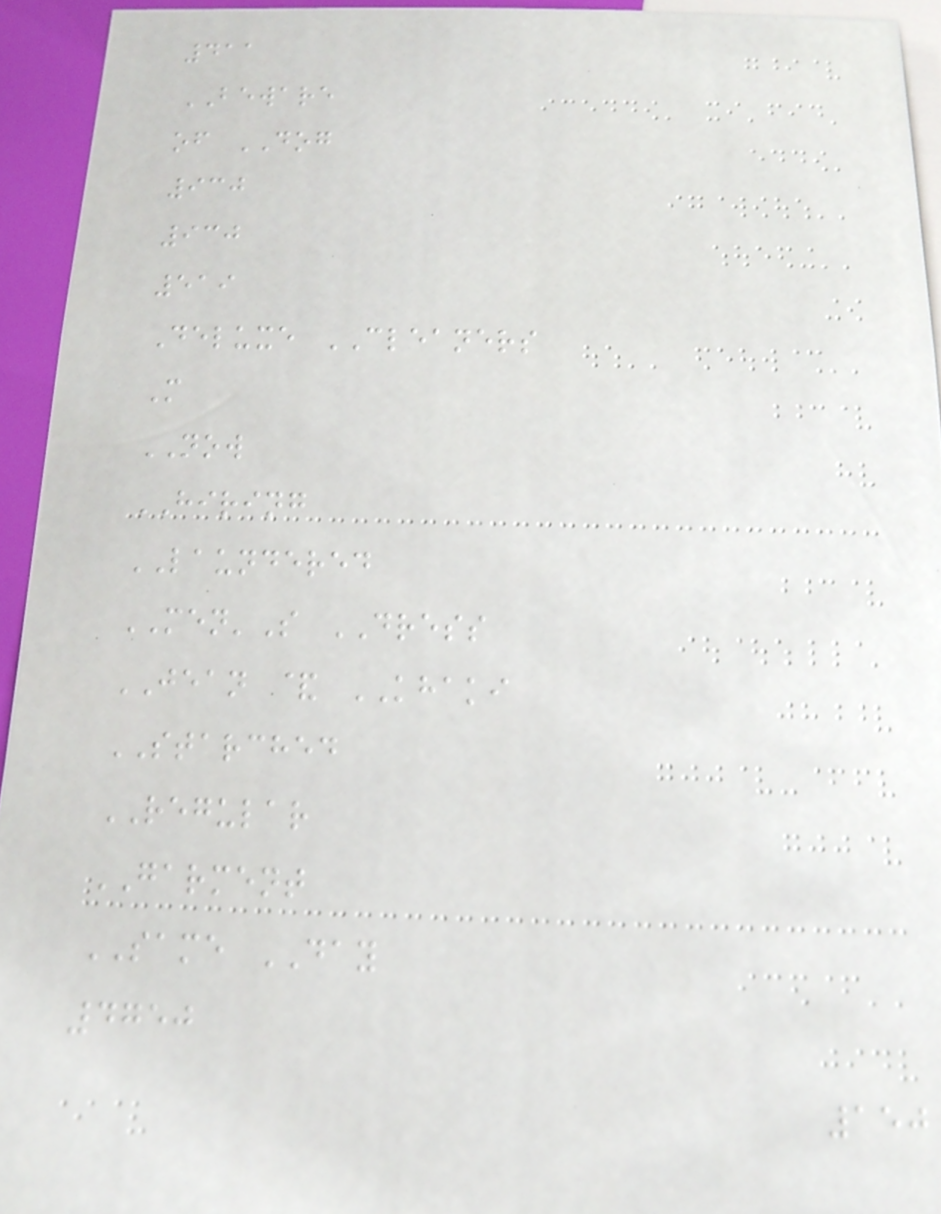411
BEWARE
of DOG
930
930
519
Deluxe CLEANERS
M
NOW
HIRING
LAUNDERED
MEN'S DRESS
JEAN & KHAKI
STARCHED
REGULAR
GARMENT
SAME DAY
4750
150
